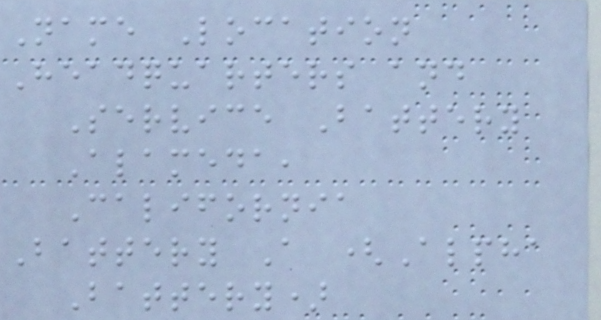Name Location
Headquarters and
Service Battery
Alameda,
California
Battery A (Alpha
Battery)
